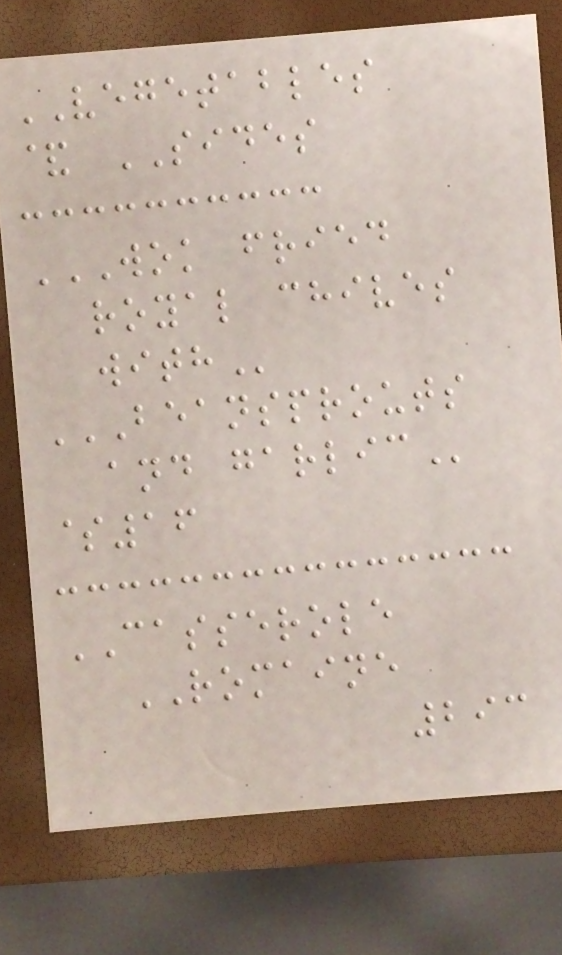VEGETABLES
& SIDES
WOK FRIED
ROYAL CHIVES
WITH
BEANSPROUTS
AND GARLIC
$16
CASSEROLE
ROMAINE
293
